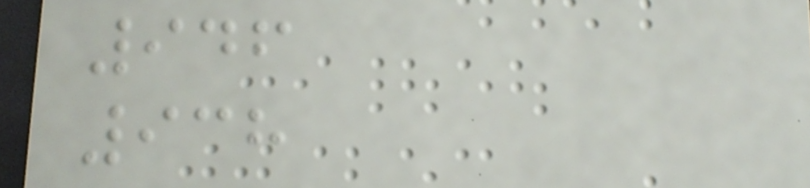946
938
